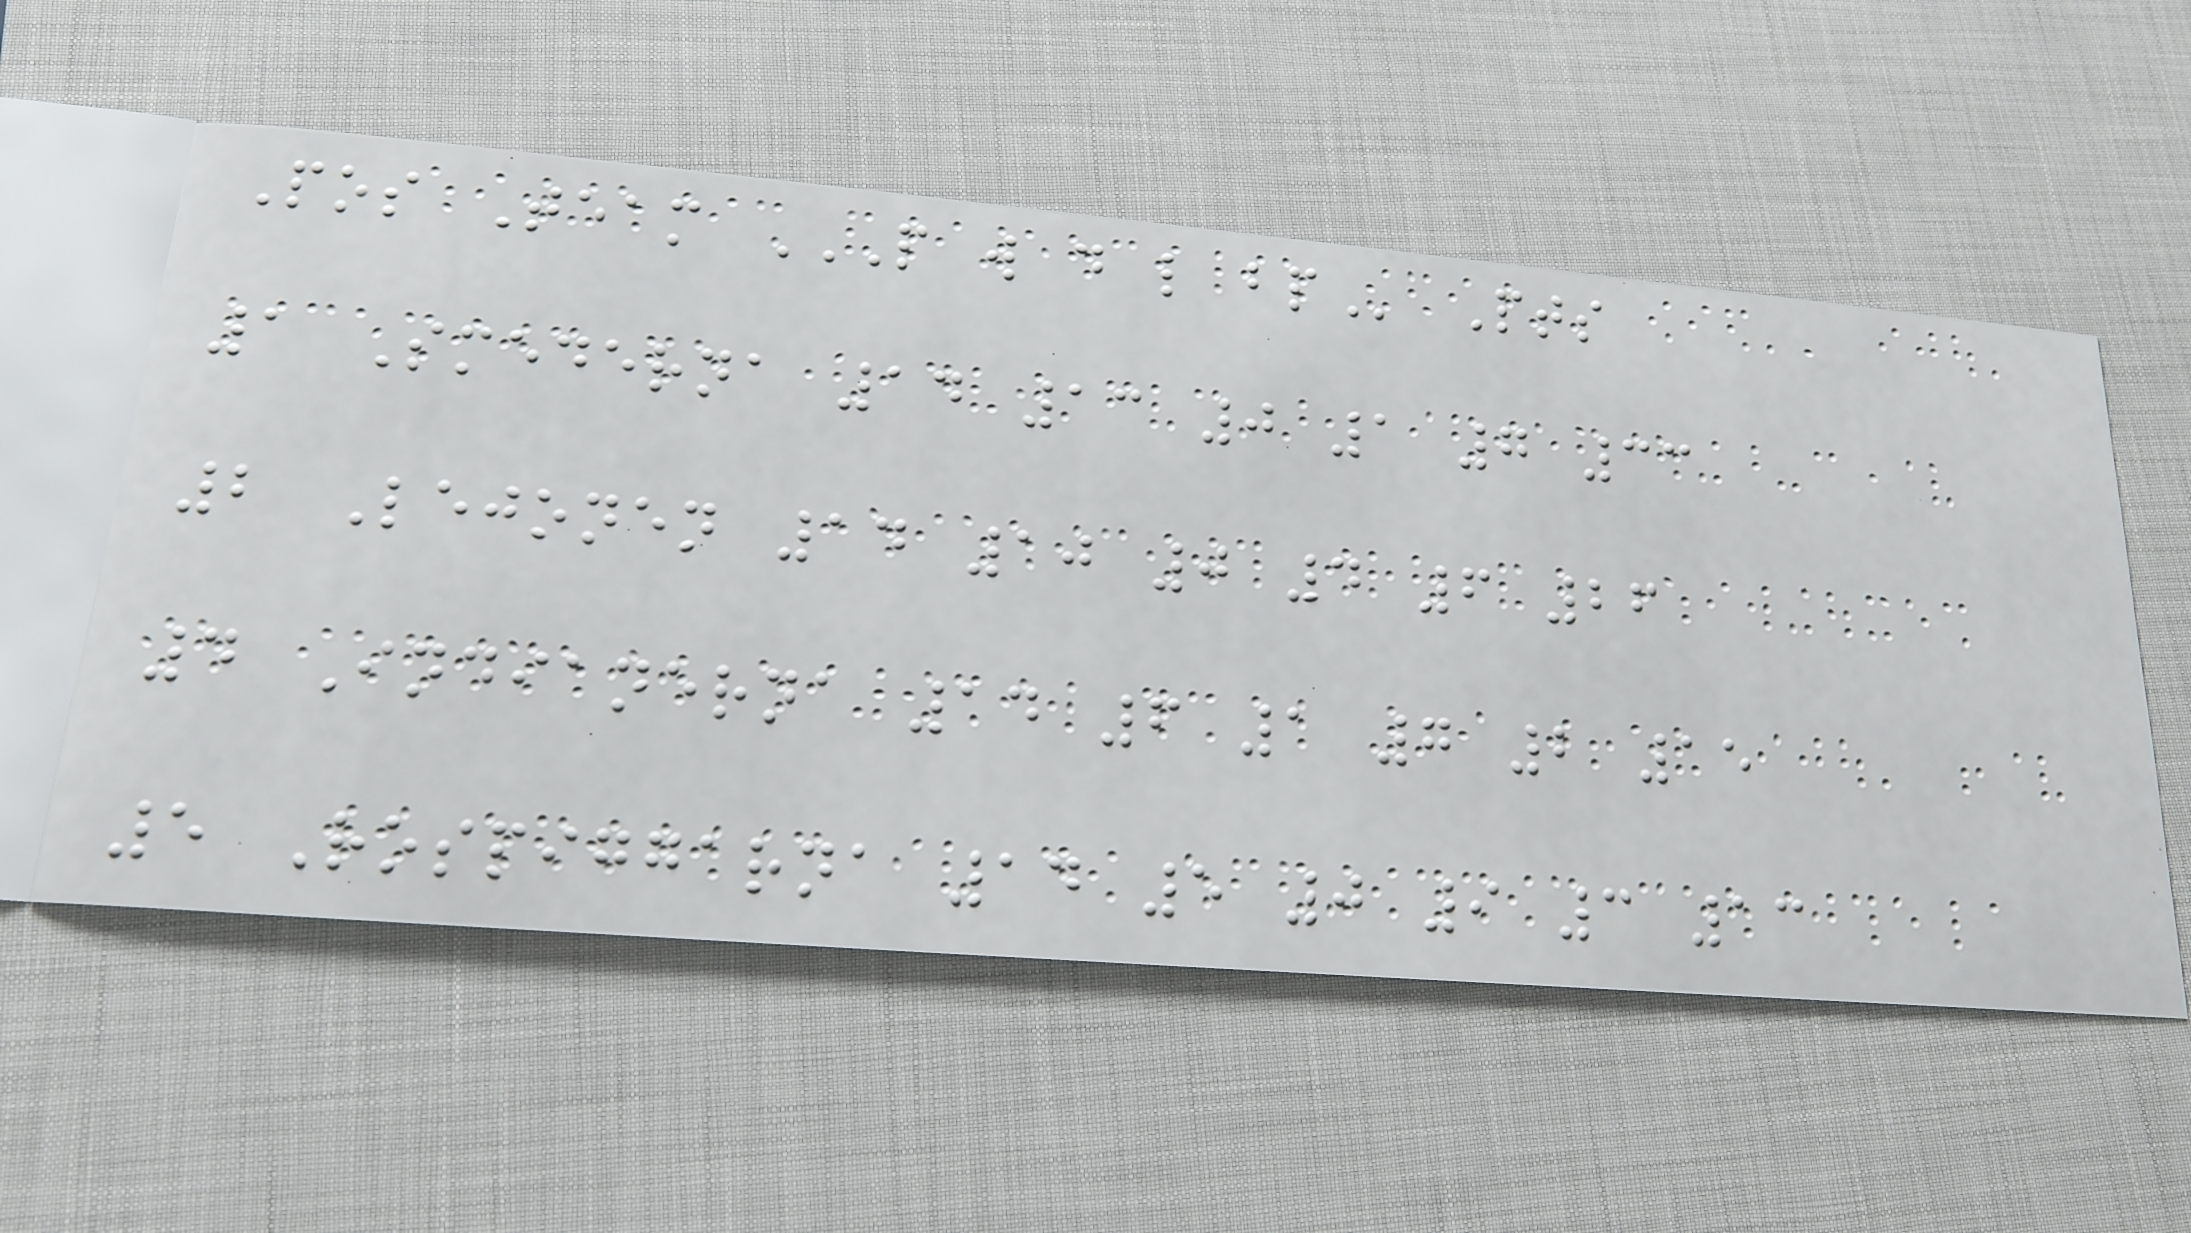Pos Team P W D L BP Pts
1 Smederna 14 13 0 1 7 33
2 Lejonen 14 10 0 4 6 26
4 Indianerna 14 6 1 7 2 15
5 Rospiggarna 14 5 0 9 3 13
